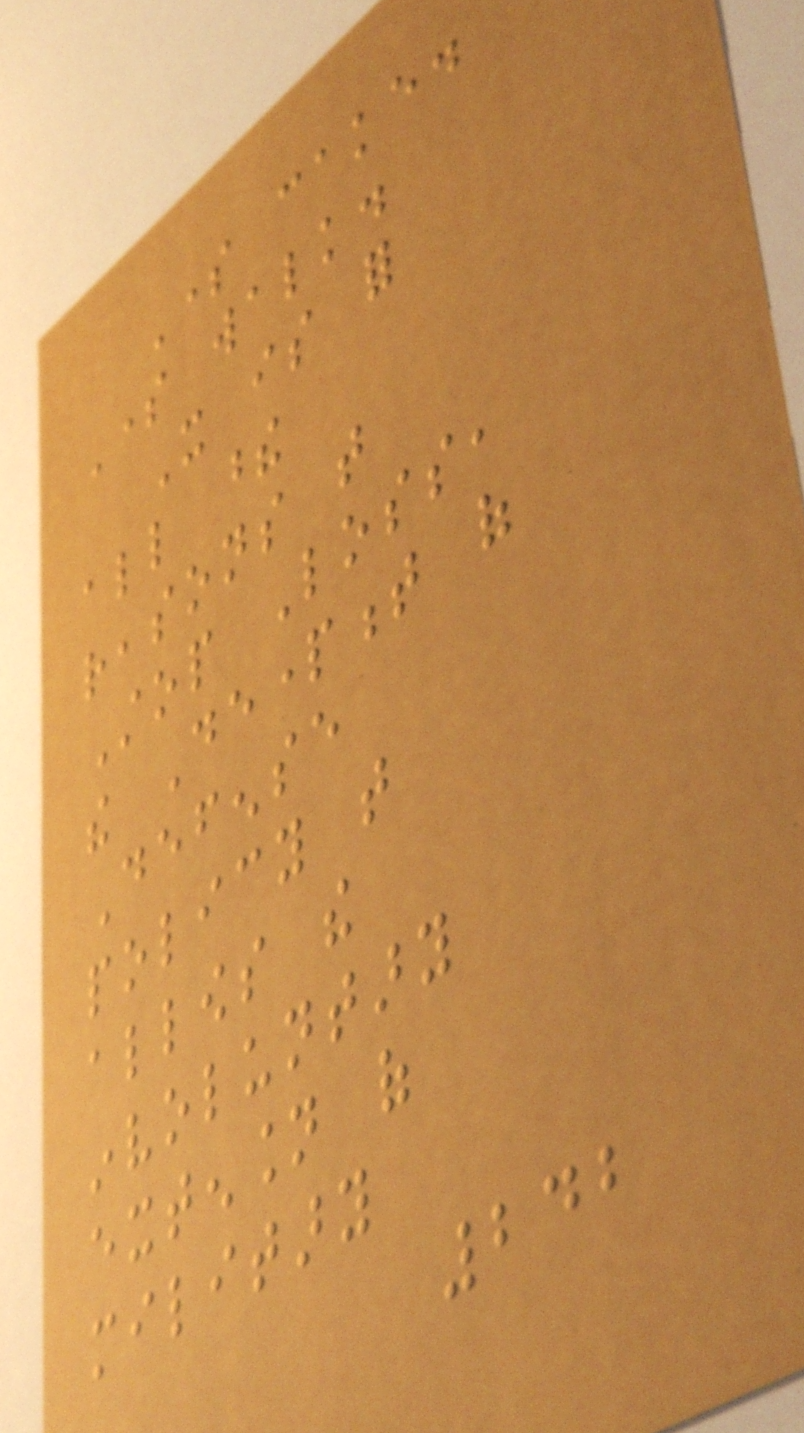Some cake.
Some walk.
It is for
all these
reasons that
Stop Loss,
the Department of
Defense
policy that
allows the
involuntary
extension of
military
242
